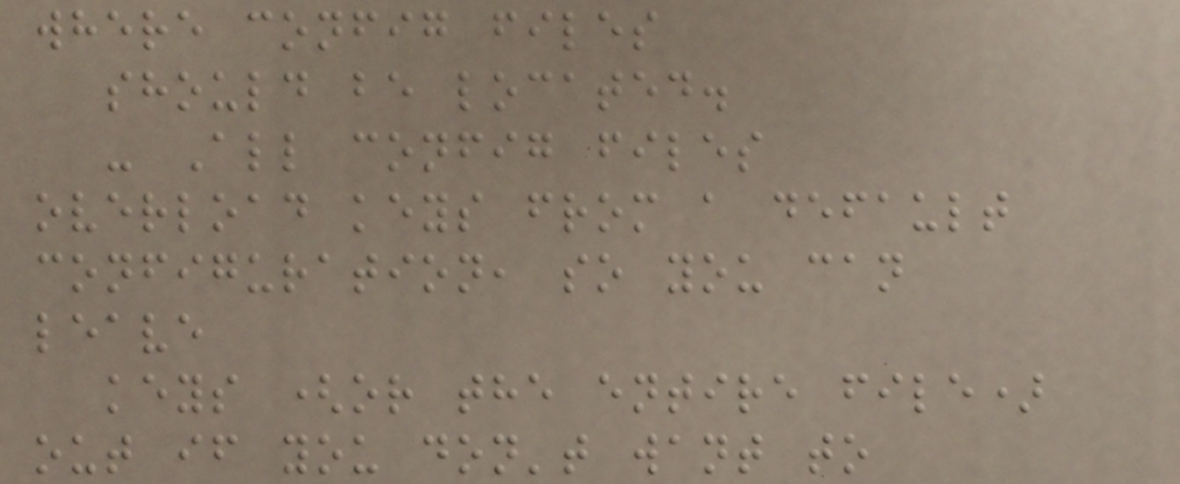where config files
should be located.
- All config files
overload keys from a default
configuration, so you can
leave
keys (or the entire file)
out if you don't want to
